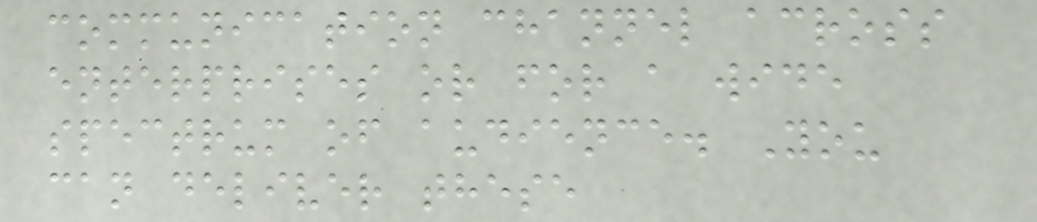communication channel across
enterprises or for a wide
spectrum of audience. You
can deliver these
